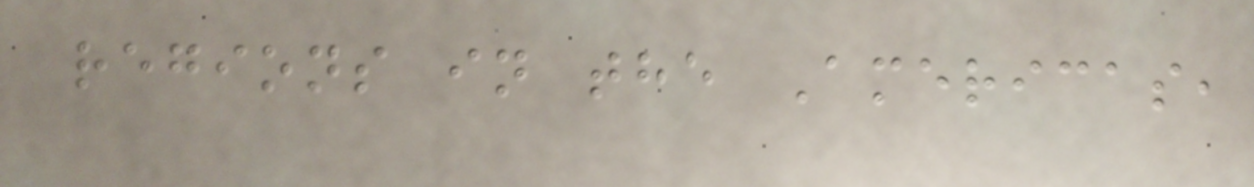regions in the Americas,
